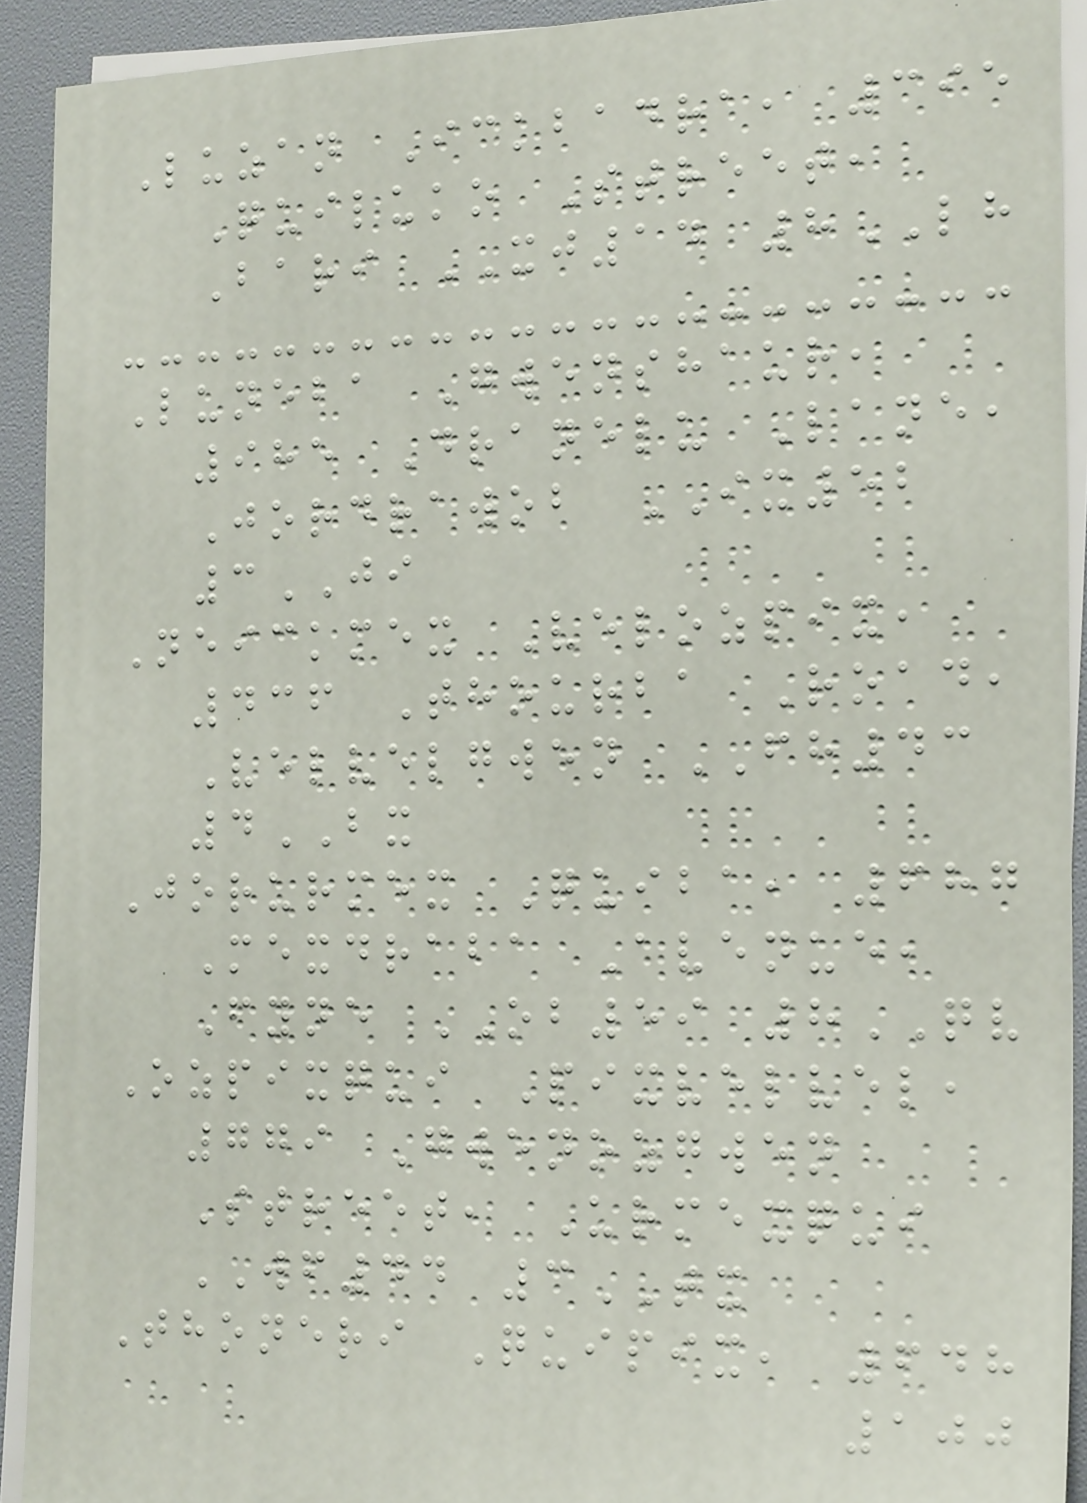Luzan Ickbadra, 395
Quiluko Street,
Bari XJ14 8LH
Luneba Gwenshaur,
985 Dranelu Lane,
Jordrawob IX52
3JI
Neickmex Velozpix,
436 Thourba Road,
Velvelgwen FH43
4BX
Jorurmex Quiba, 687
Mexdraba Avenue,
Fyne OB59 8QV
Ozpixqui Pixvelvel,
779 Gwenozgwen
Street, Urmexqui
WF44 3TX
Thoneri Quipix, 648
100
